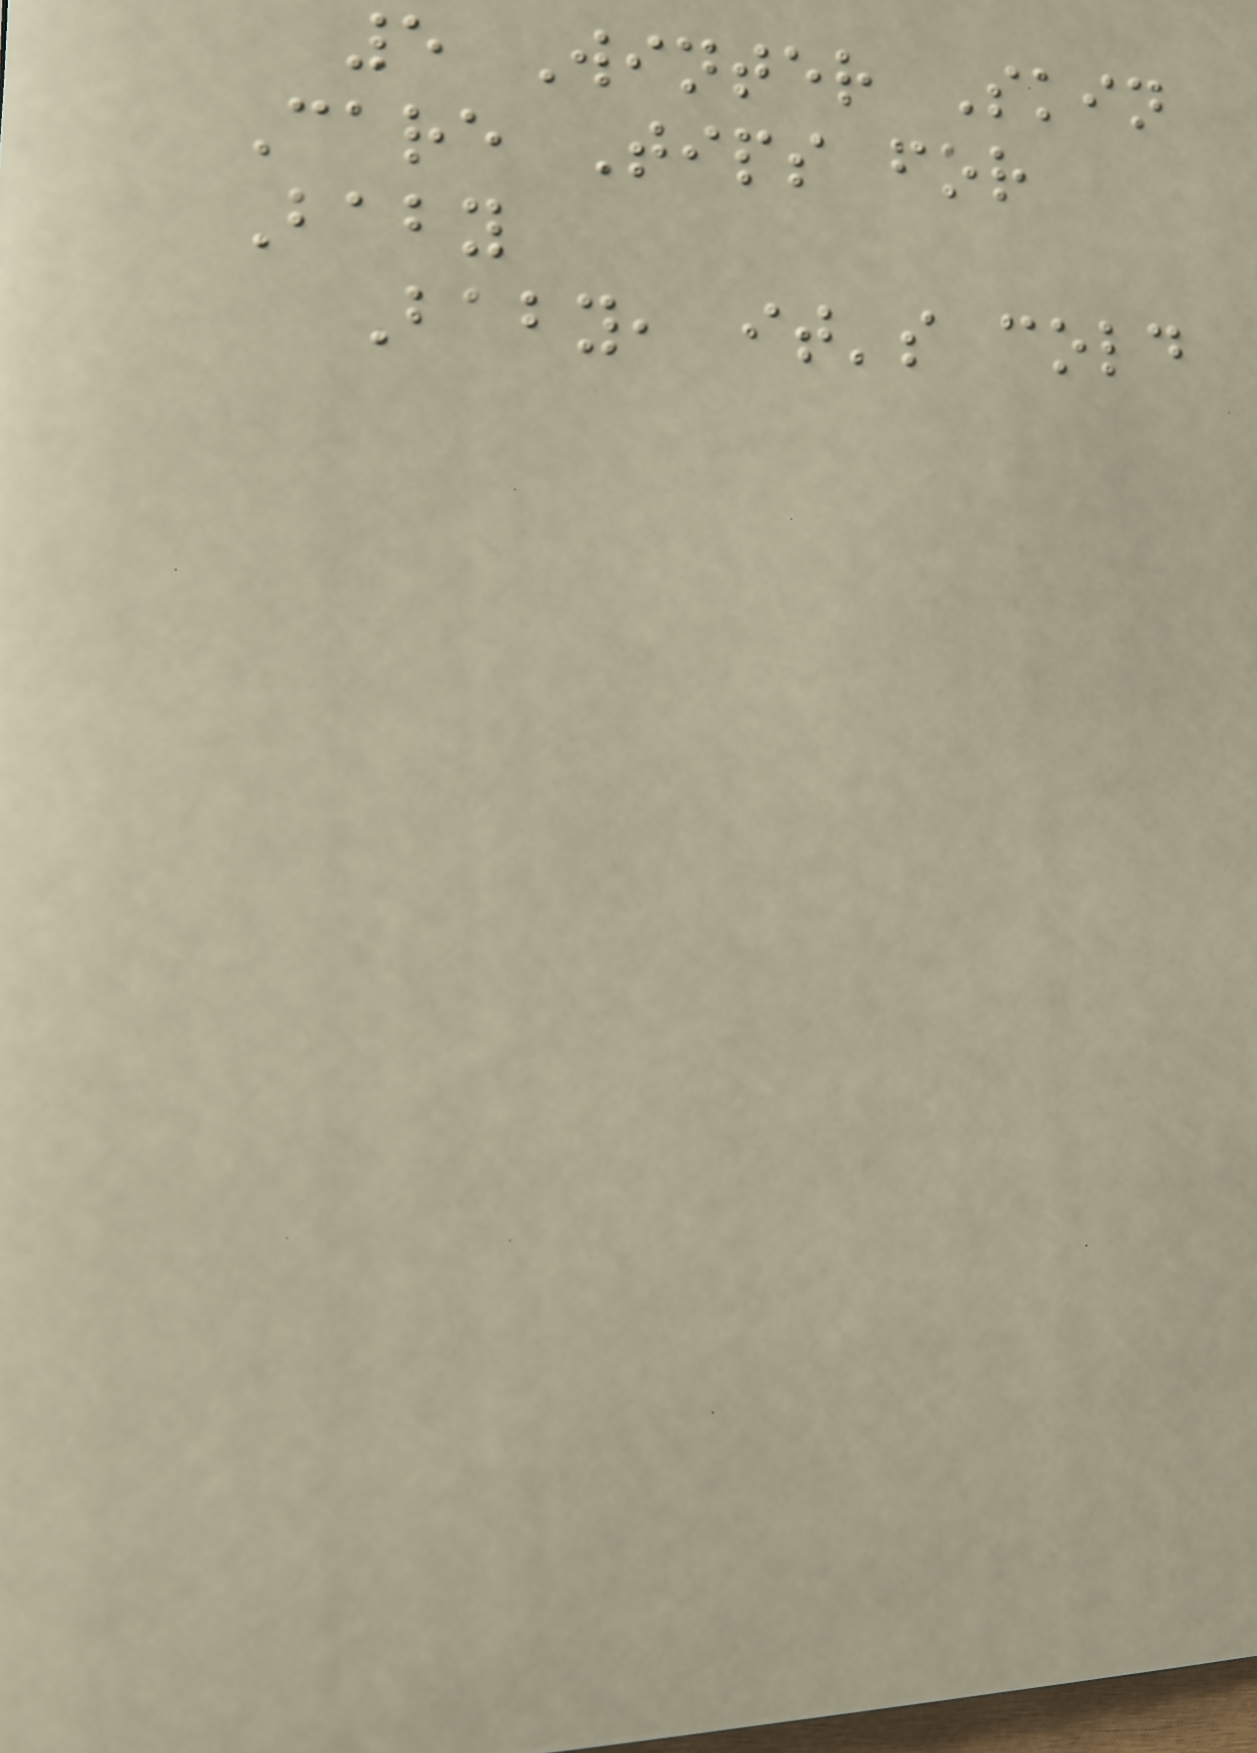5 Winter Skin
Care Tips for
Baby
Baby, it's cold
